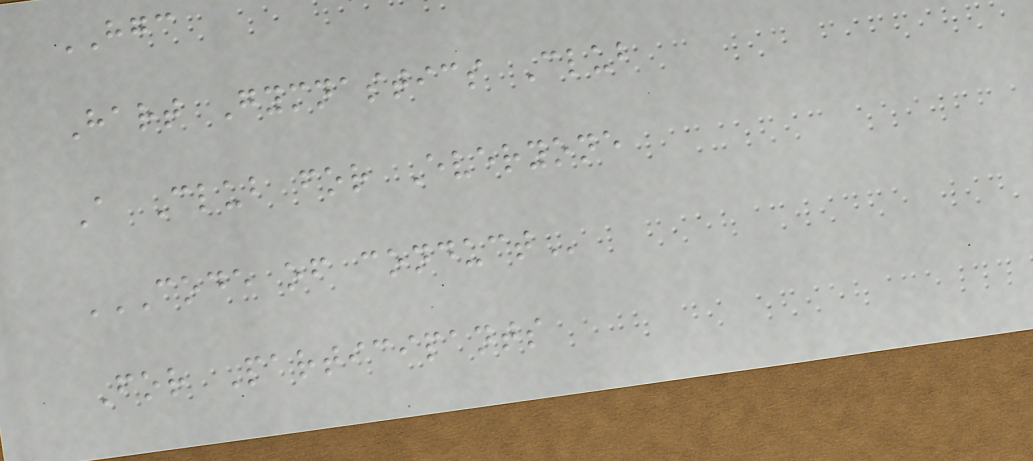HGC
Hart Gymnastics Club
A Club for Everyone
CODE OF CONDUCT
For Participants
